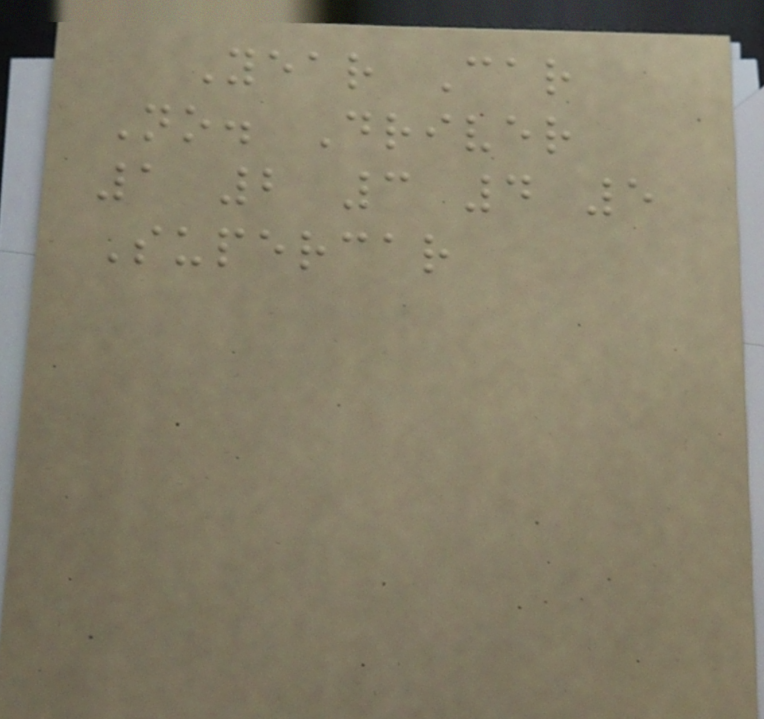Year Car
No. Driver
1 2 3 4 5
Supercar
